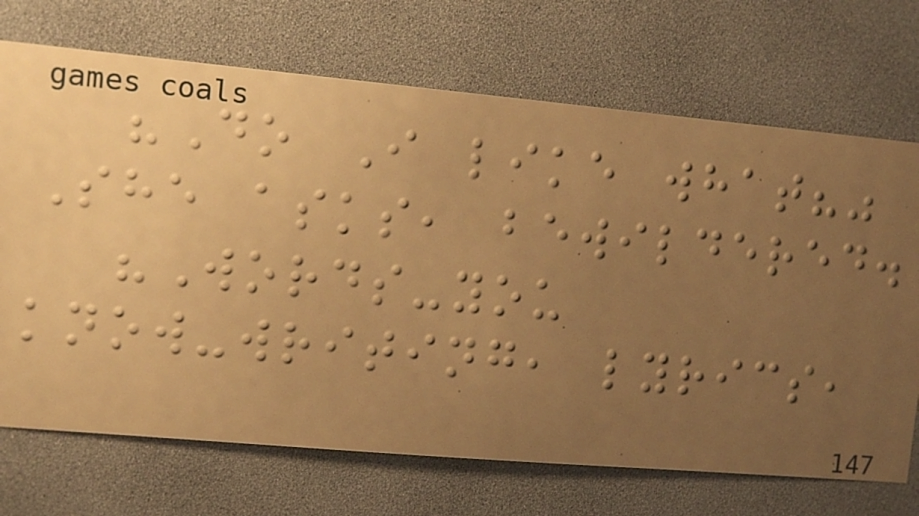"Do I like what?"
She asks, bewildered.
"Words-you
know-writing, lyrics,
